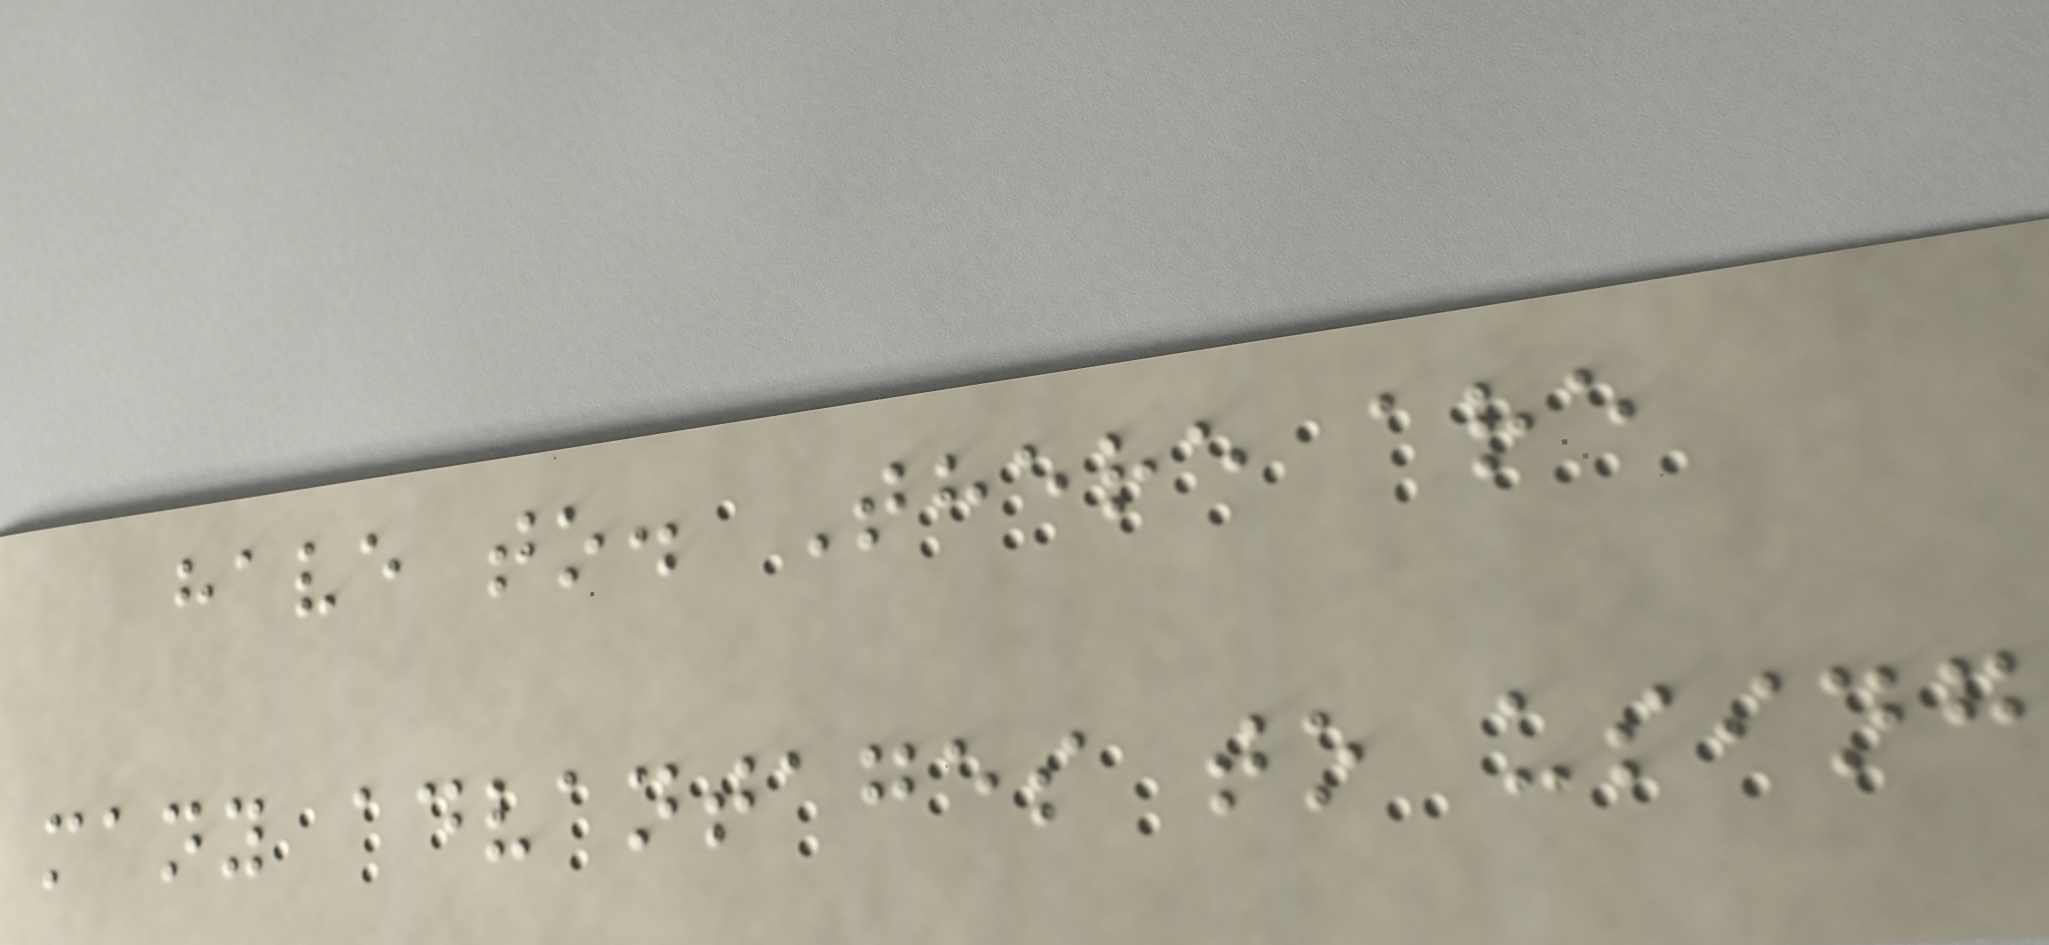have to. There are
many advantages to using
